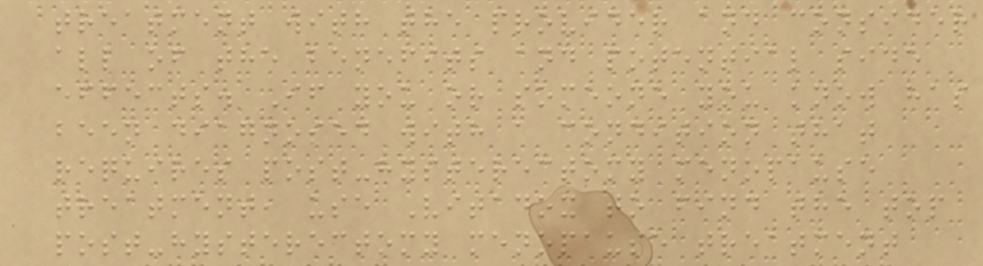treatment with the provider and consider
all of the benefits and potential side
effects. If you or someone you know has
been diagnosed with a condition that
requires post-hysterectomy menopause
treatment, use Vitadox to find the top
post-hysterectomy menopause treatment
